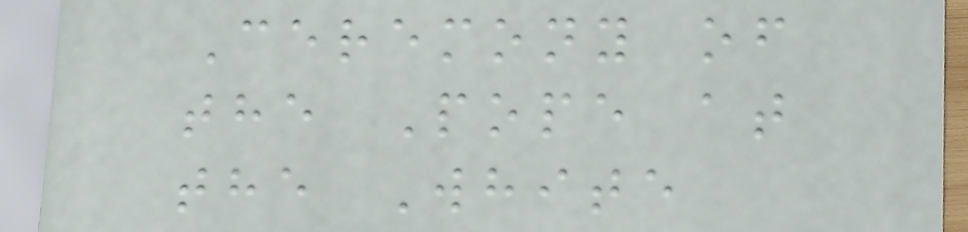Ceremony of
the Pope at
the White
